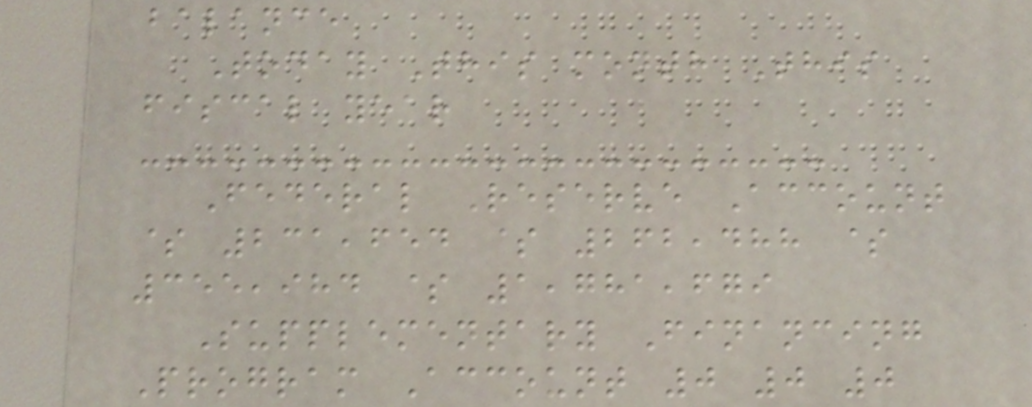balance
Today This month This
fiscal year
Federal Reserve Account
$ 231,654 $ 262,488 $
355,984 $ 1,781,679
Supplementary Financing
Program Account 0 0 0
